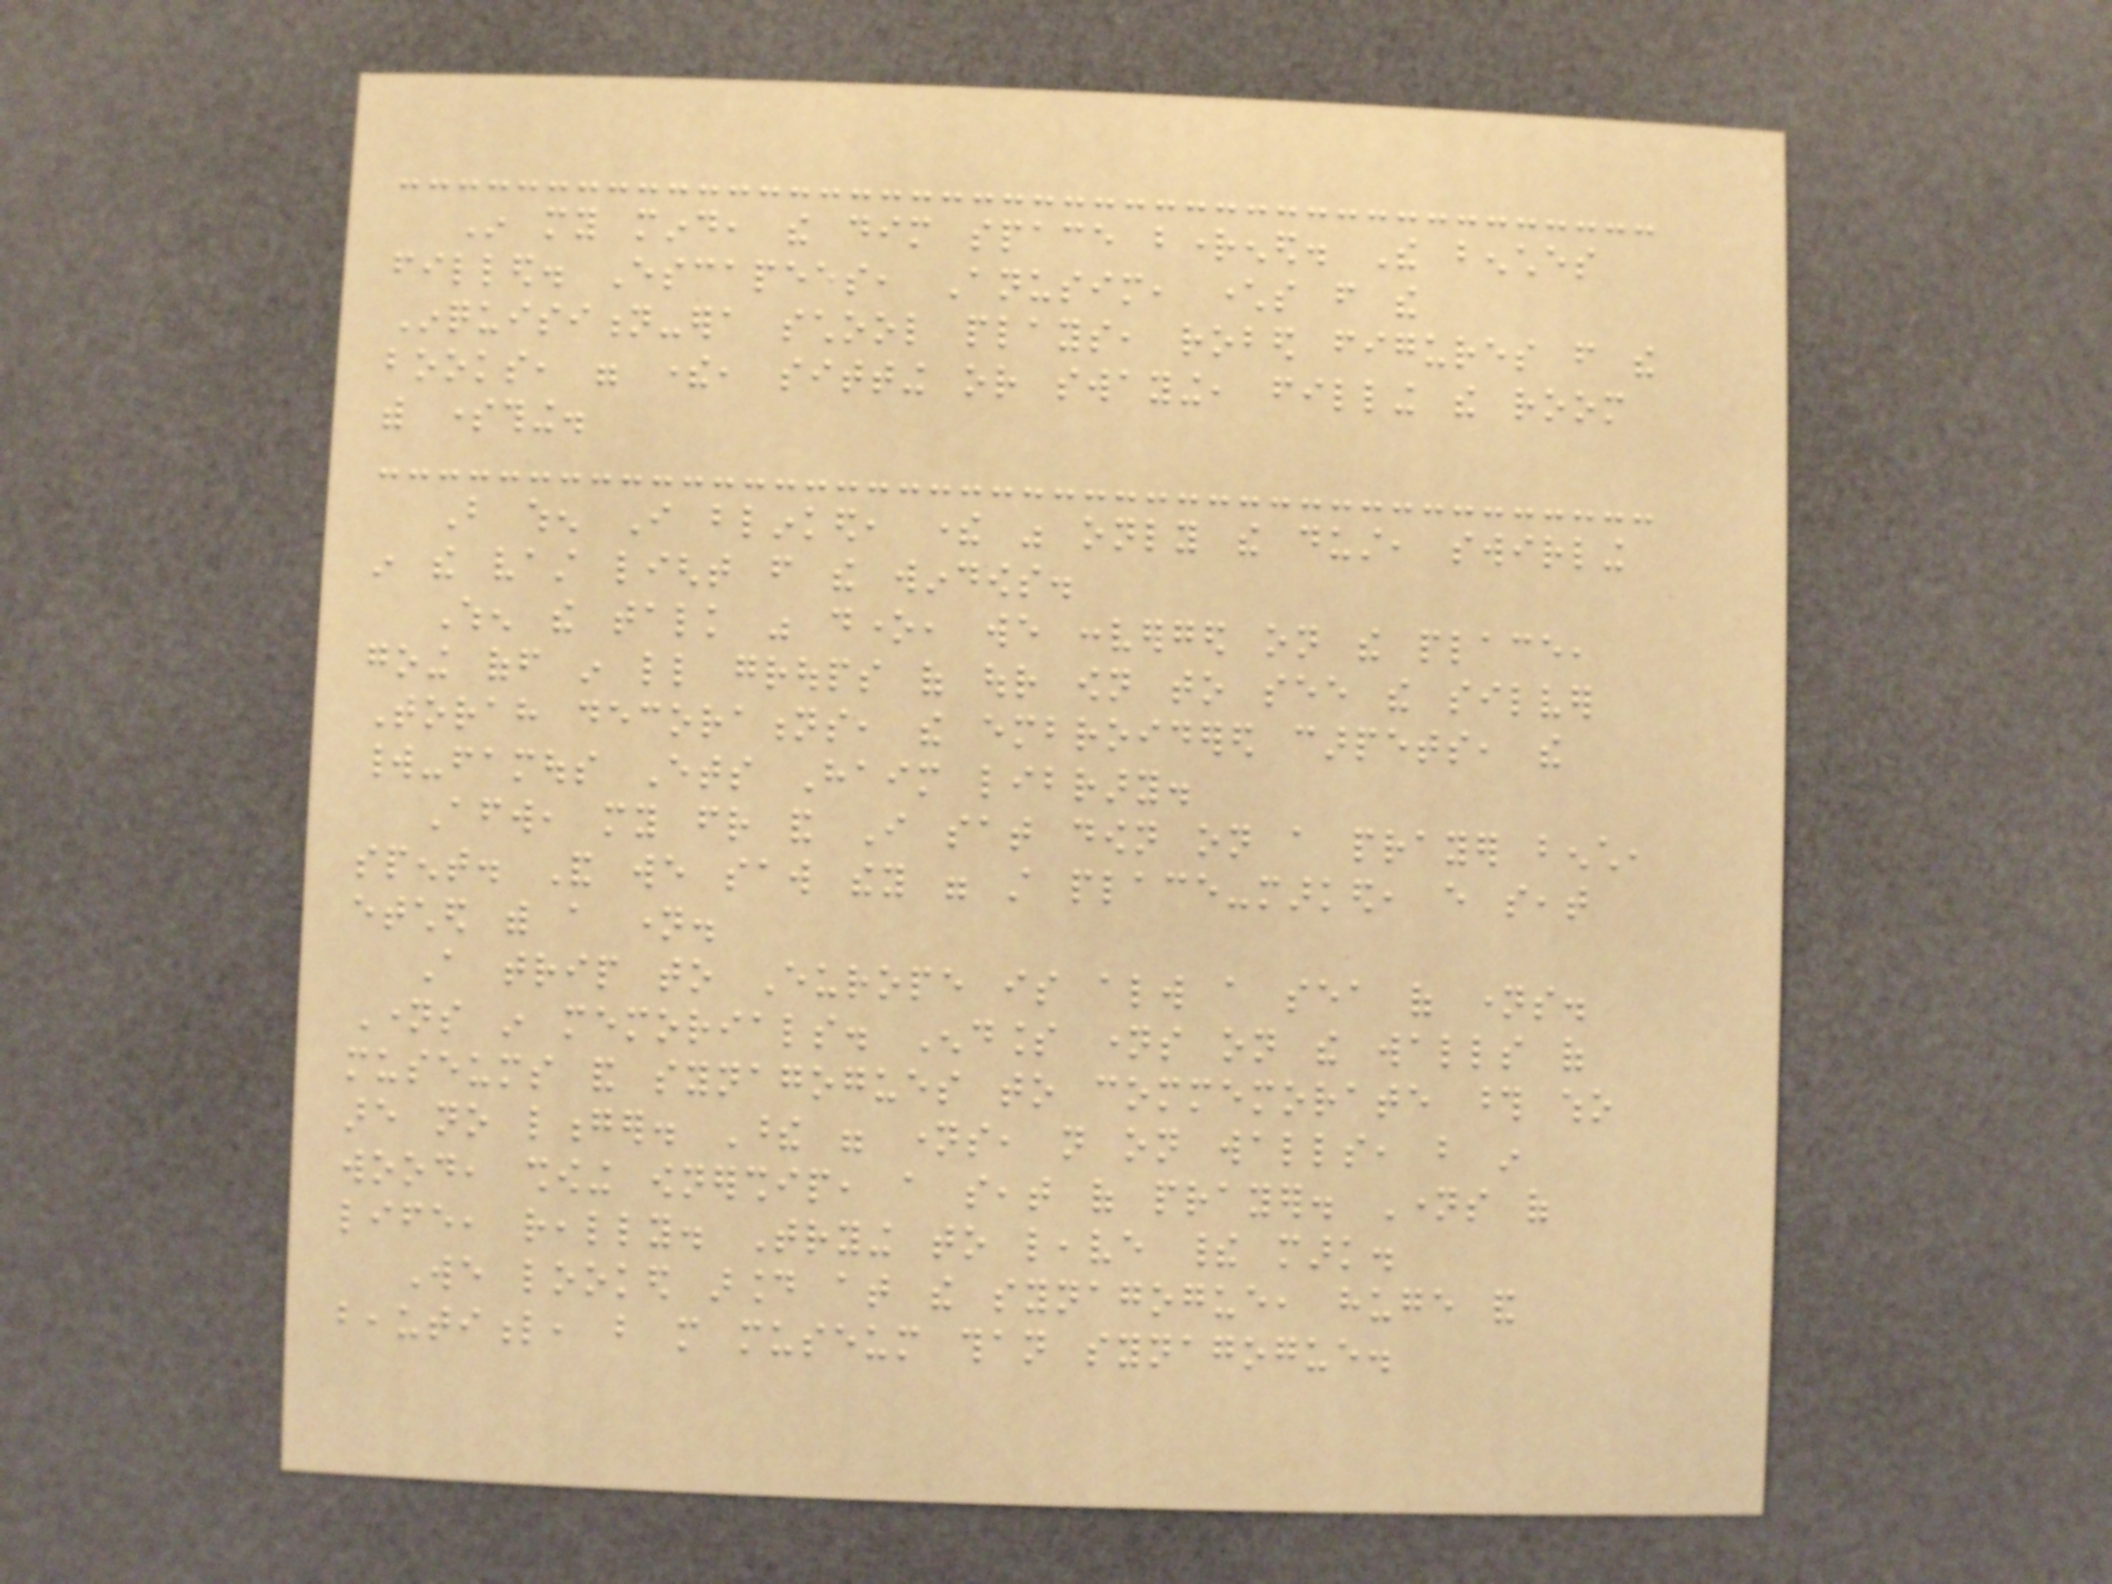In my mind, the dim space brightened. The benches
filled. Escapees, Anusim, characters from the
Inquisition-era school plays, robed figures from the
books, were there, sitting or swaying, filling the room
with something.
But when I blinked, there was only the dust, swirling
in the vast light from the windows.
When the talk was done, we converged on the place,
going off in little groups of our own to see the silver
Torah decorations, the embroidered carpets, the
world-famous Ets Haim library.
Afterward, my friend and I sat down on a prayer bench,
spent. And we saw they were still place-marked, every seat
etched with a name.
A trip to Europe is always a sea of names.
Names in memorials. Endless names on the walls of
museums and synagogues to commemorate those who
are no longer. These were names, not on walls, but in
wood, showing ownership, a seat of prayer. Names of
life, really. Trying to leave their mark.
We looked around at the synagogue, huge and
beautiful, but more museum than synagogue.
